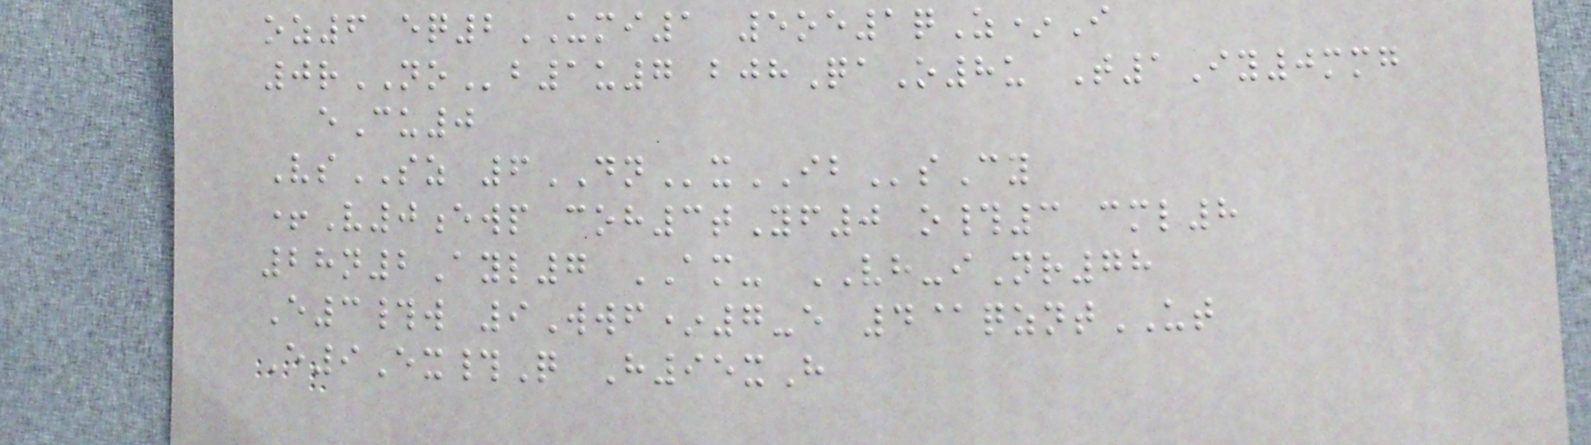oz6 eq2UMI1 5oe1qZ*I
0rNOb1u7 bjhQaO8u T1Iy0mmg
eCu0
VsSZ 6DNxIBsCy
+V0ewp coh3tYf0 o#3 cml8
28n2Ayl7 AM- VH-iNr78
E3#w 9Wwf*7-e 4@qzntUT
E9Ex#Q H95xH
